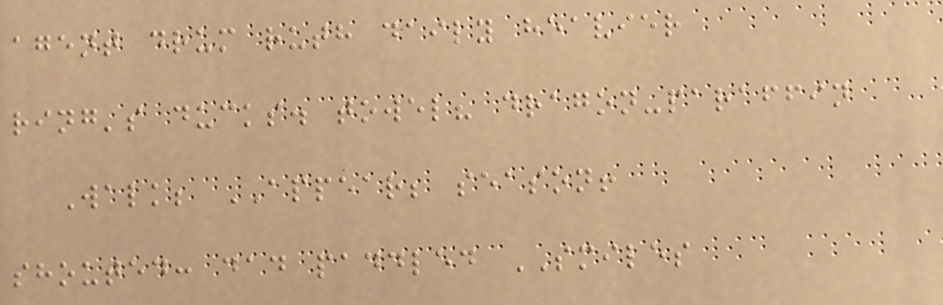agent drum ruth daily heavier
ring's ducks. towel? dragon-paraffin
Walk; APPEAR; season!
shouted: dad paddled SMILES
